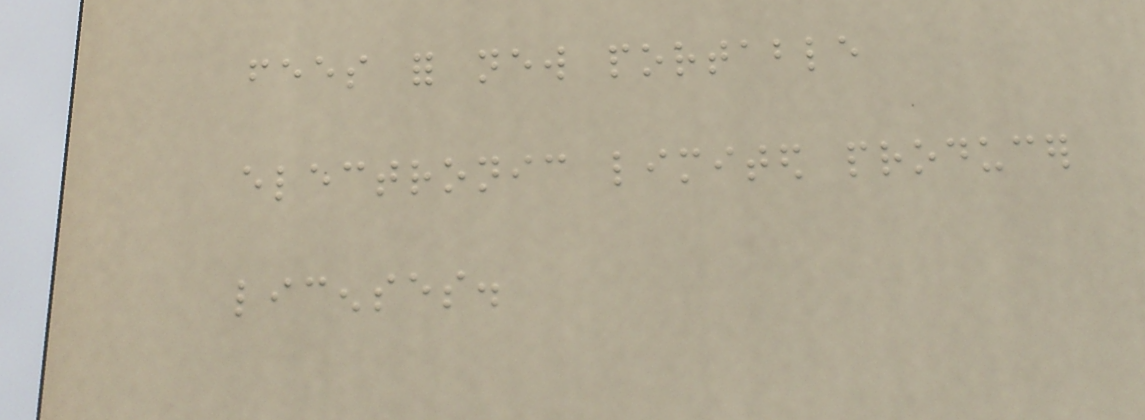fees for new portable
electronic limited producer
licenses.
